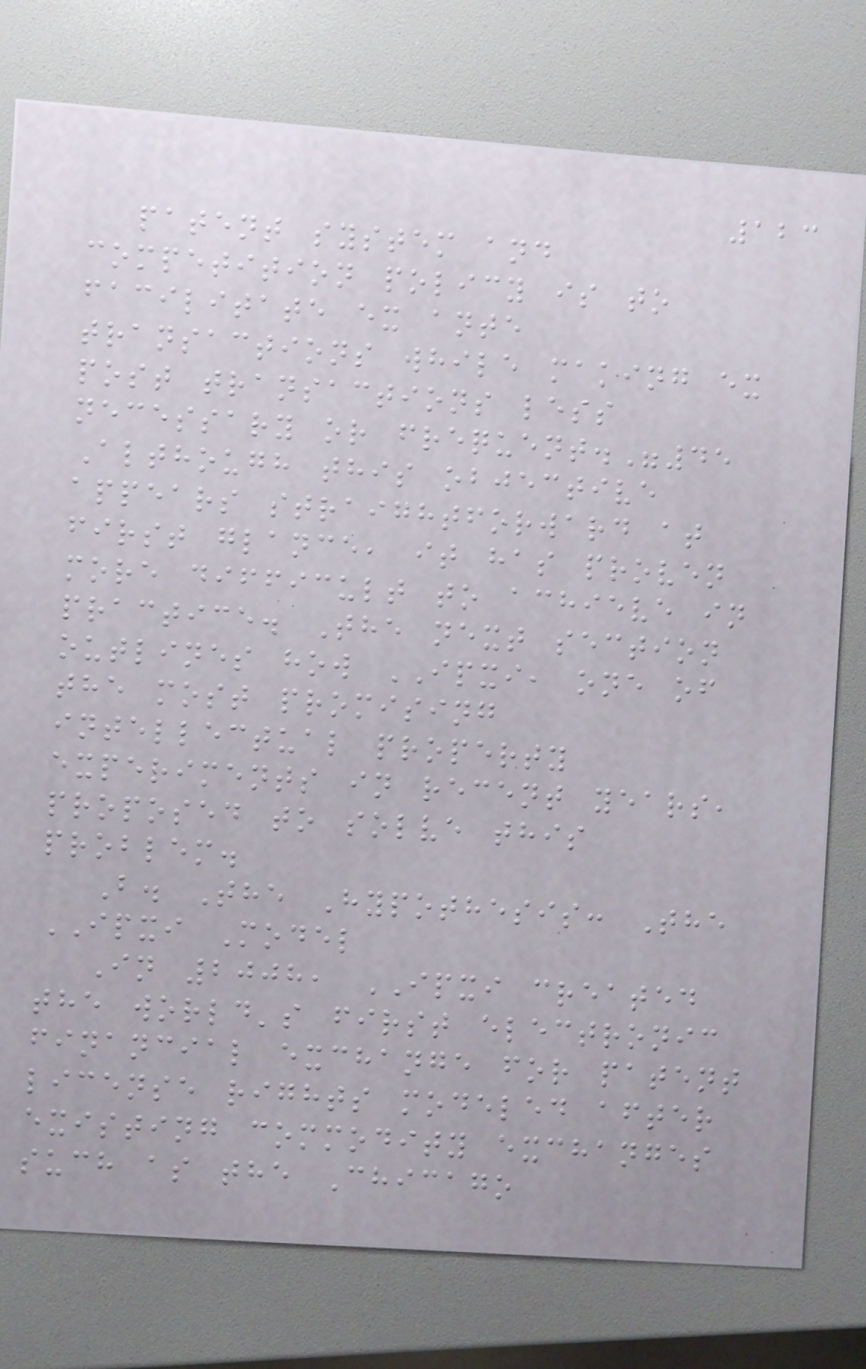123
patent system and
competition policy is to
facilitate ex ante
transactions while making ex
post transactions less
necessary or frequent."45
Although this objective
appears straightforward at
first glance, it has proven
more difficult to achieve in
practice. The next section
outlines how IPXI, one of
the most promising
intellectual property
experiments in recent years,
proposed to solve this
problem.
B. The Hypothesis: The
IPXI Model
In 2008, IPXI created
the world's first electronic
financial exchange for patent
license rights modeled after
existing commodity exchanges
such as the Chicago
